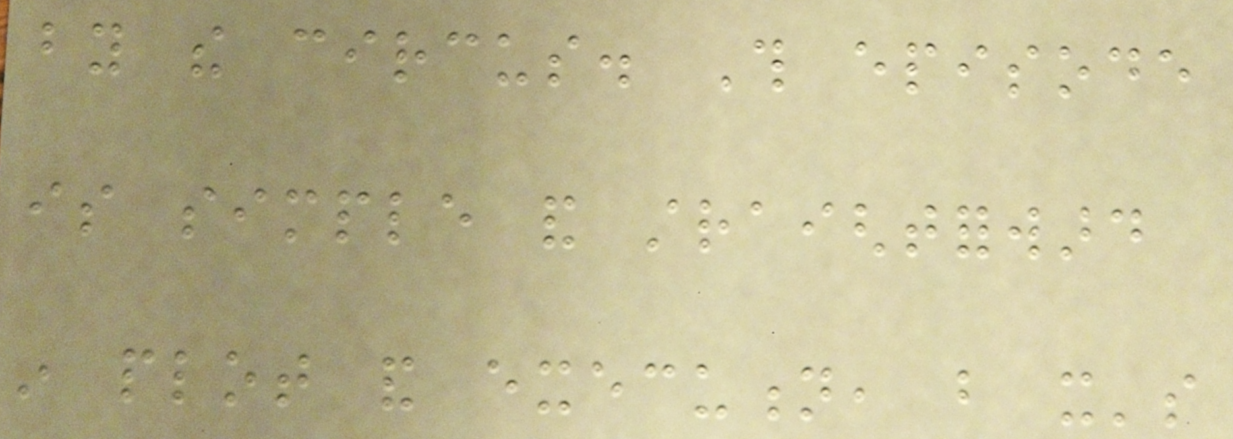by the circus. This episode
is simple and straightforward
in plot and execution, but it's
